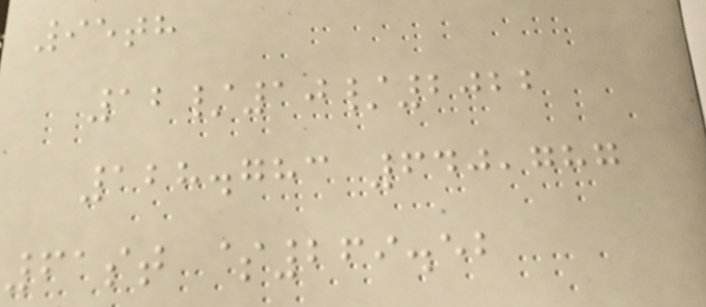95th
12/10/2022
128.783 640,787
61st $269.52
